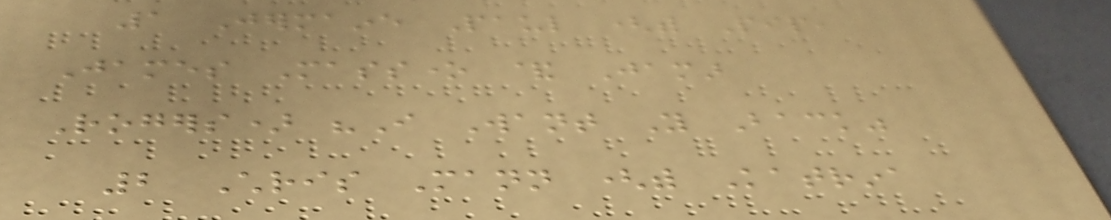1 Jermaine Paul (with Pip,
James Massone & Jamar
Rogers) "I Want You Back"
2 Chris Mann (with Katrina
